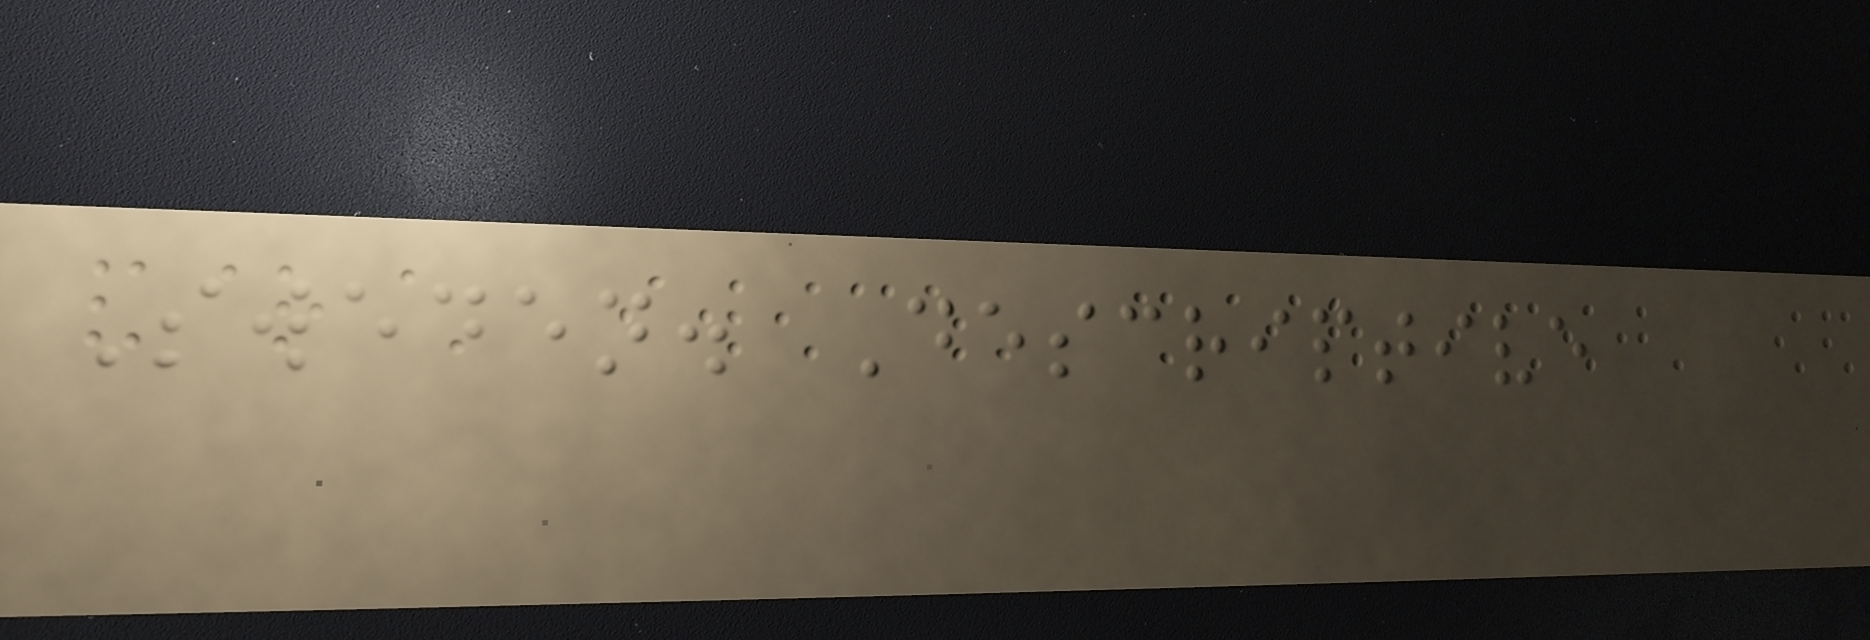Sweden. Descriptive
